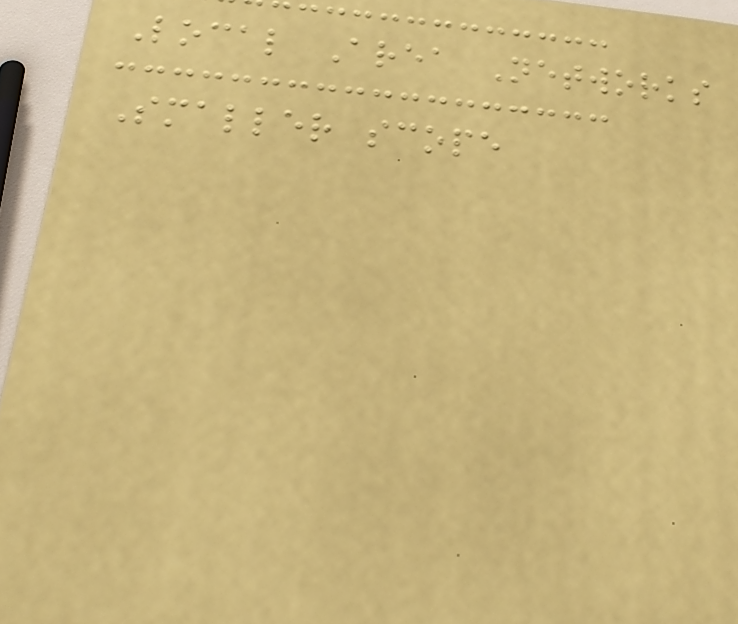Local Area Networks
Smaller scope
